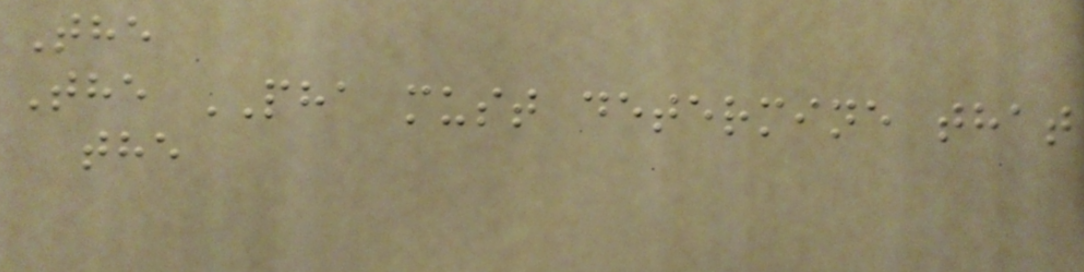The
The PHA must determine that
the
